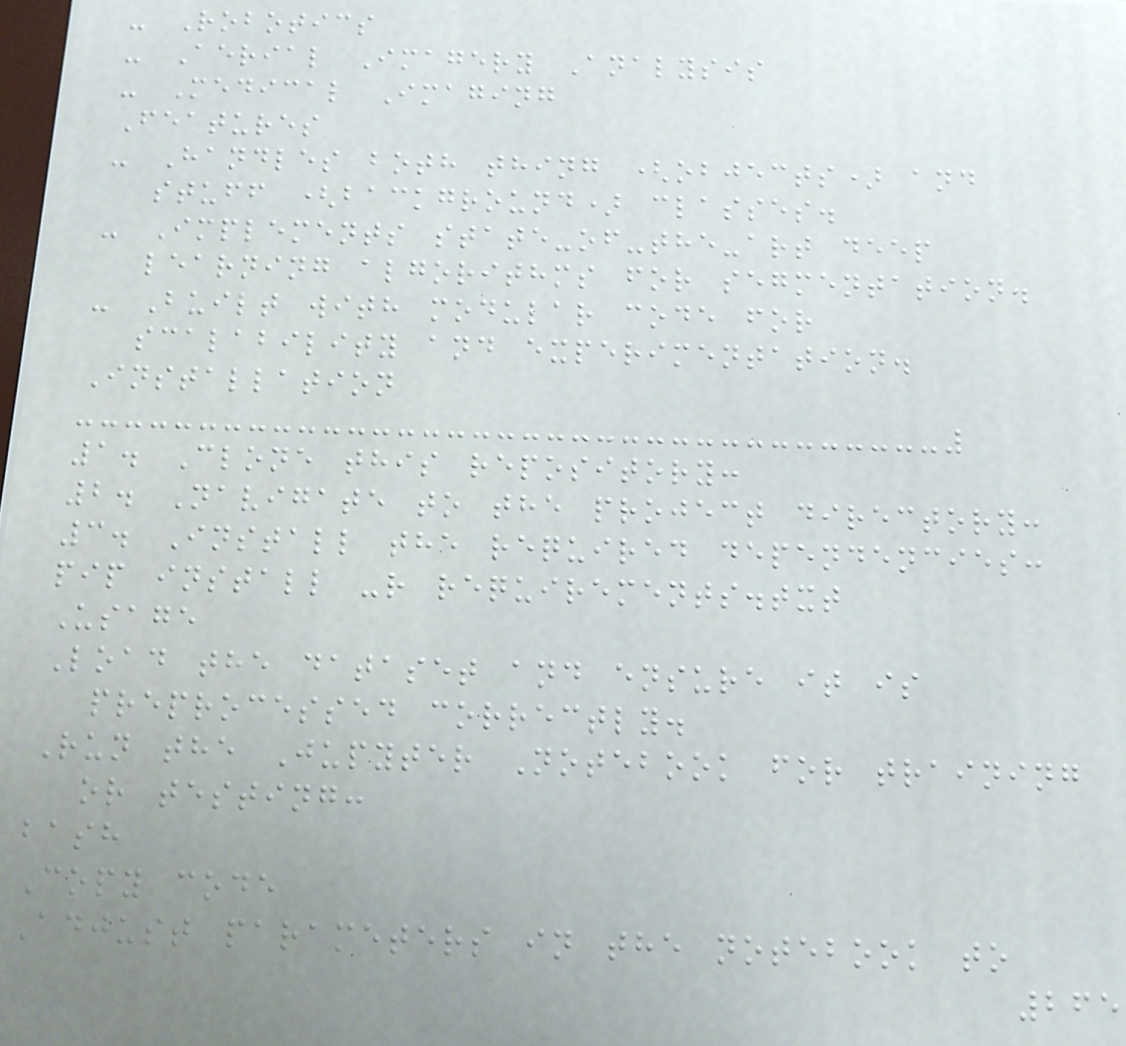- Robotics
- Aerial Imagery Analysis
- Medical Imaging
Features
- Handles both thing (objects) and
stuff (background) classes.
- Implements state-of-the-art deep
learning algorithms for segmentation.
- Built with modular code for
scalability and experimentation.
Installation
1. Clone this repository:
2. Navigate to the project directory:
3. Install the required dependencies:
pip install -r requirements.txt
Usage
Load the dataset and ensure it is
preprocessed correctly.
Run the Jupyter Notebook for training
or testing:
bash
Copy code
Adjust parameters in the notebook to
265
